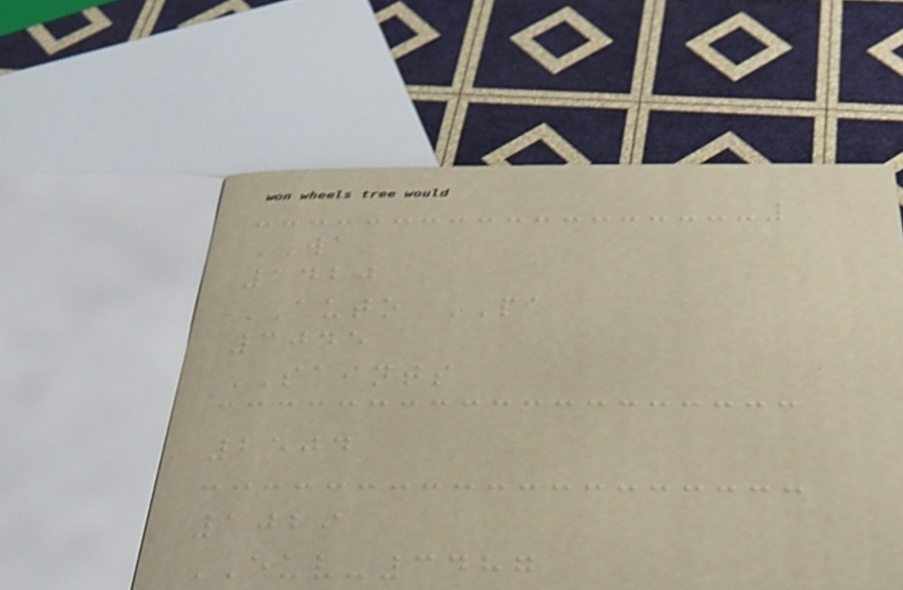WA
1420
AUTO PA
3045
SAINTS
2504
1029
EUV-3487
